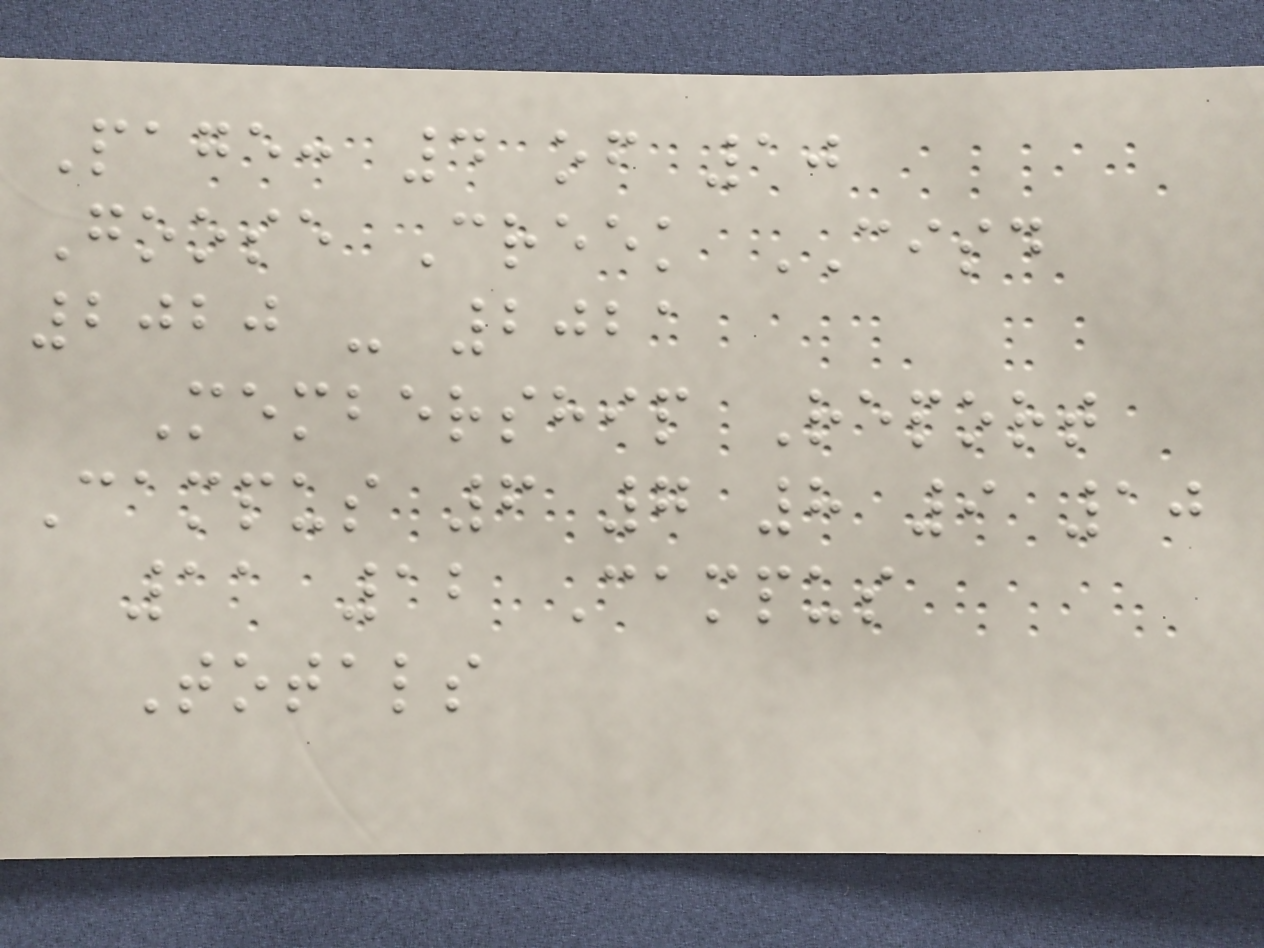Page: 4 of 10
Goose Creek CISD
2020 - 2021
Membership Report
Campus 6 7 8 9 10
11 12 Campus
Totals
